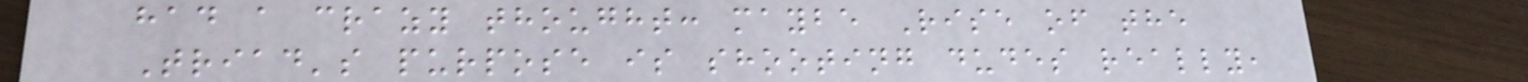had a crazy thought: maybe Rise of the
Triad's purpose is shooting dudes really,
